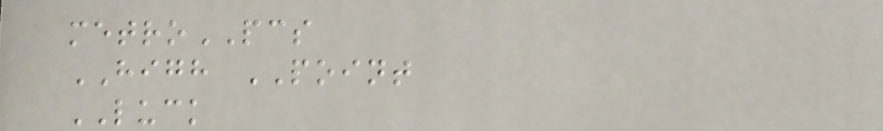metroPCS
HIGH POINT
LUCK
